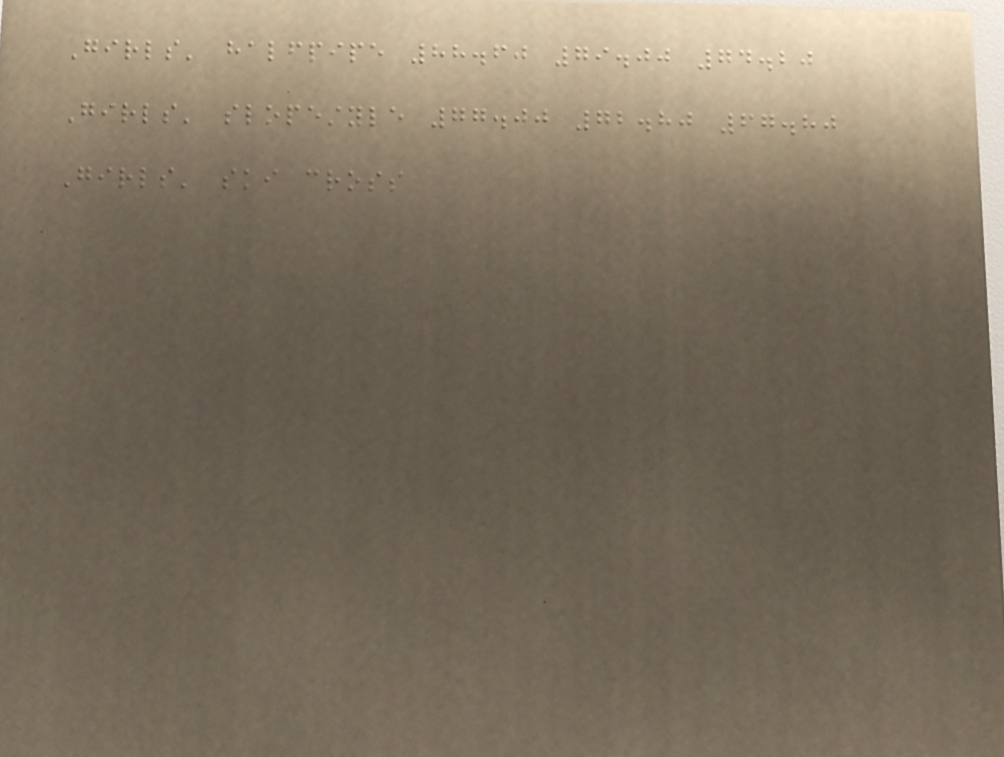Girls' halfpipe 88.60 79.00 74.20
Girls' slopestyle 77.00 72.80 67.80
Girls' ski cross
